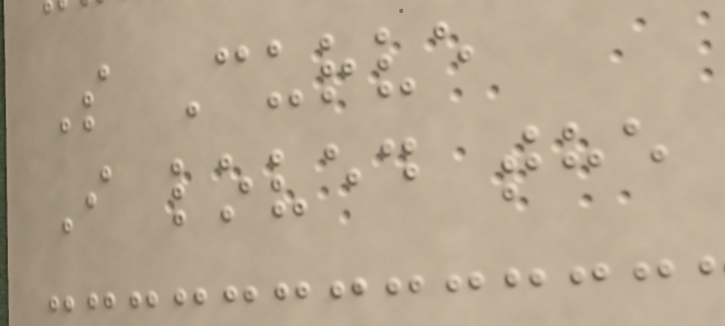S Curve
I loved the
